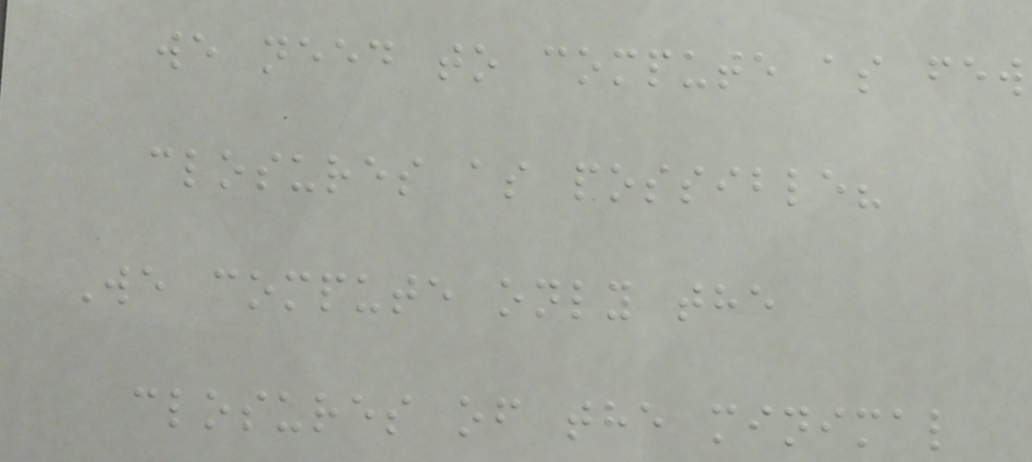we need to compute as few
closures as possible?
We compute only the
closures of the minimal
